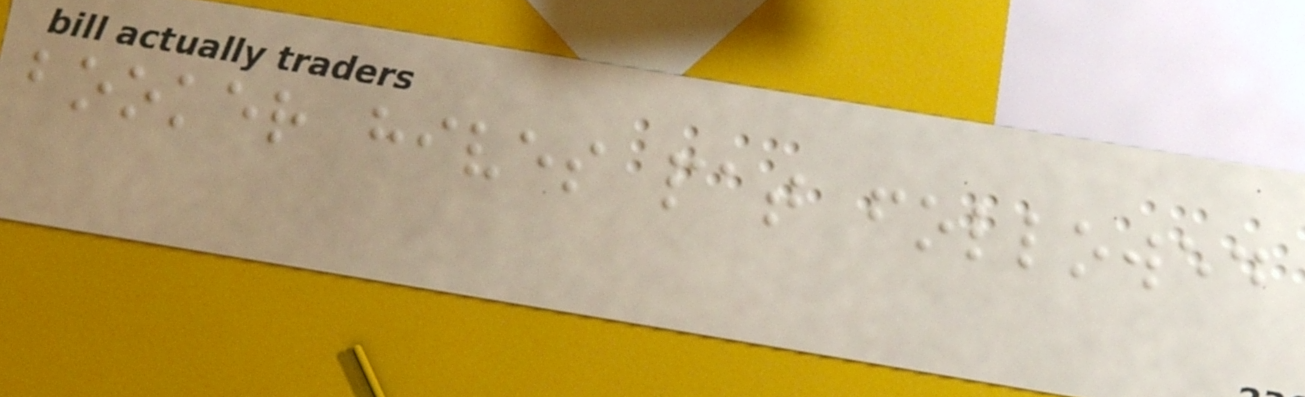booker hives pat followed
